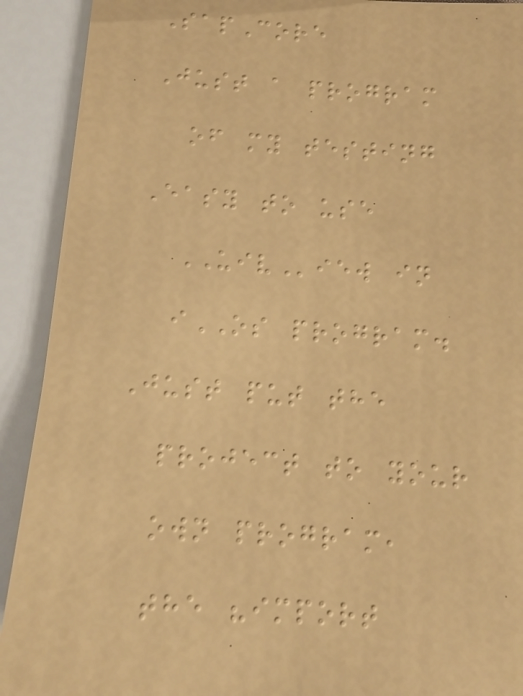SapCore
Just a program
of my testing
Easy to use
UIView in
iOS program.
Just put the
project to your
own program,
the "import
